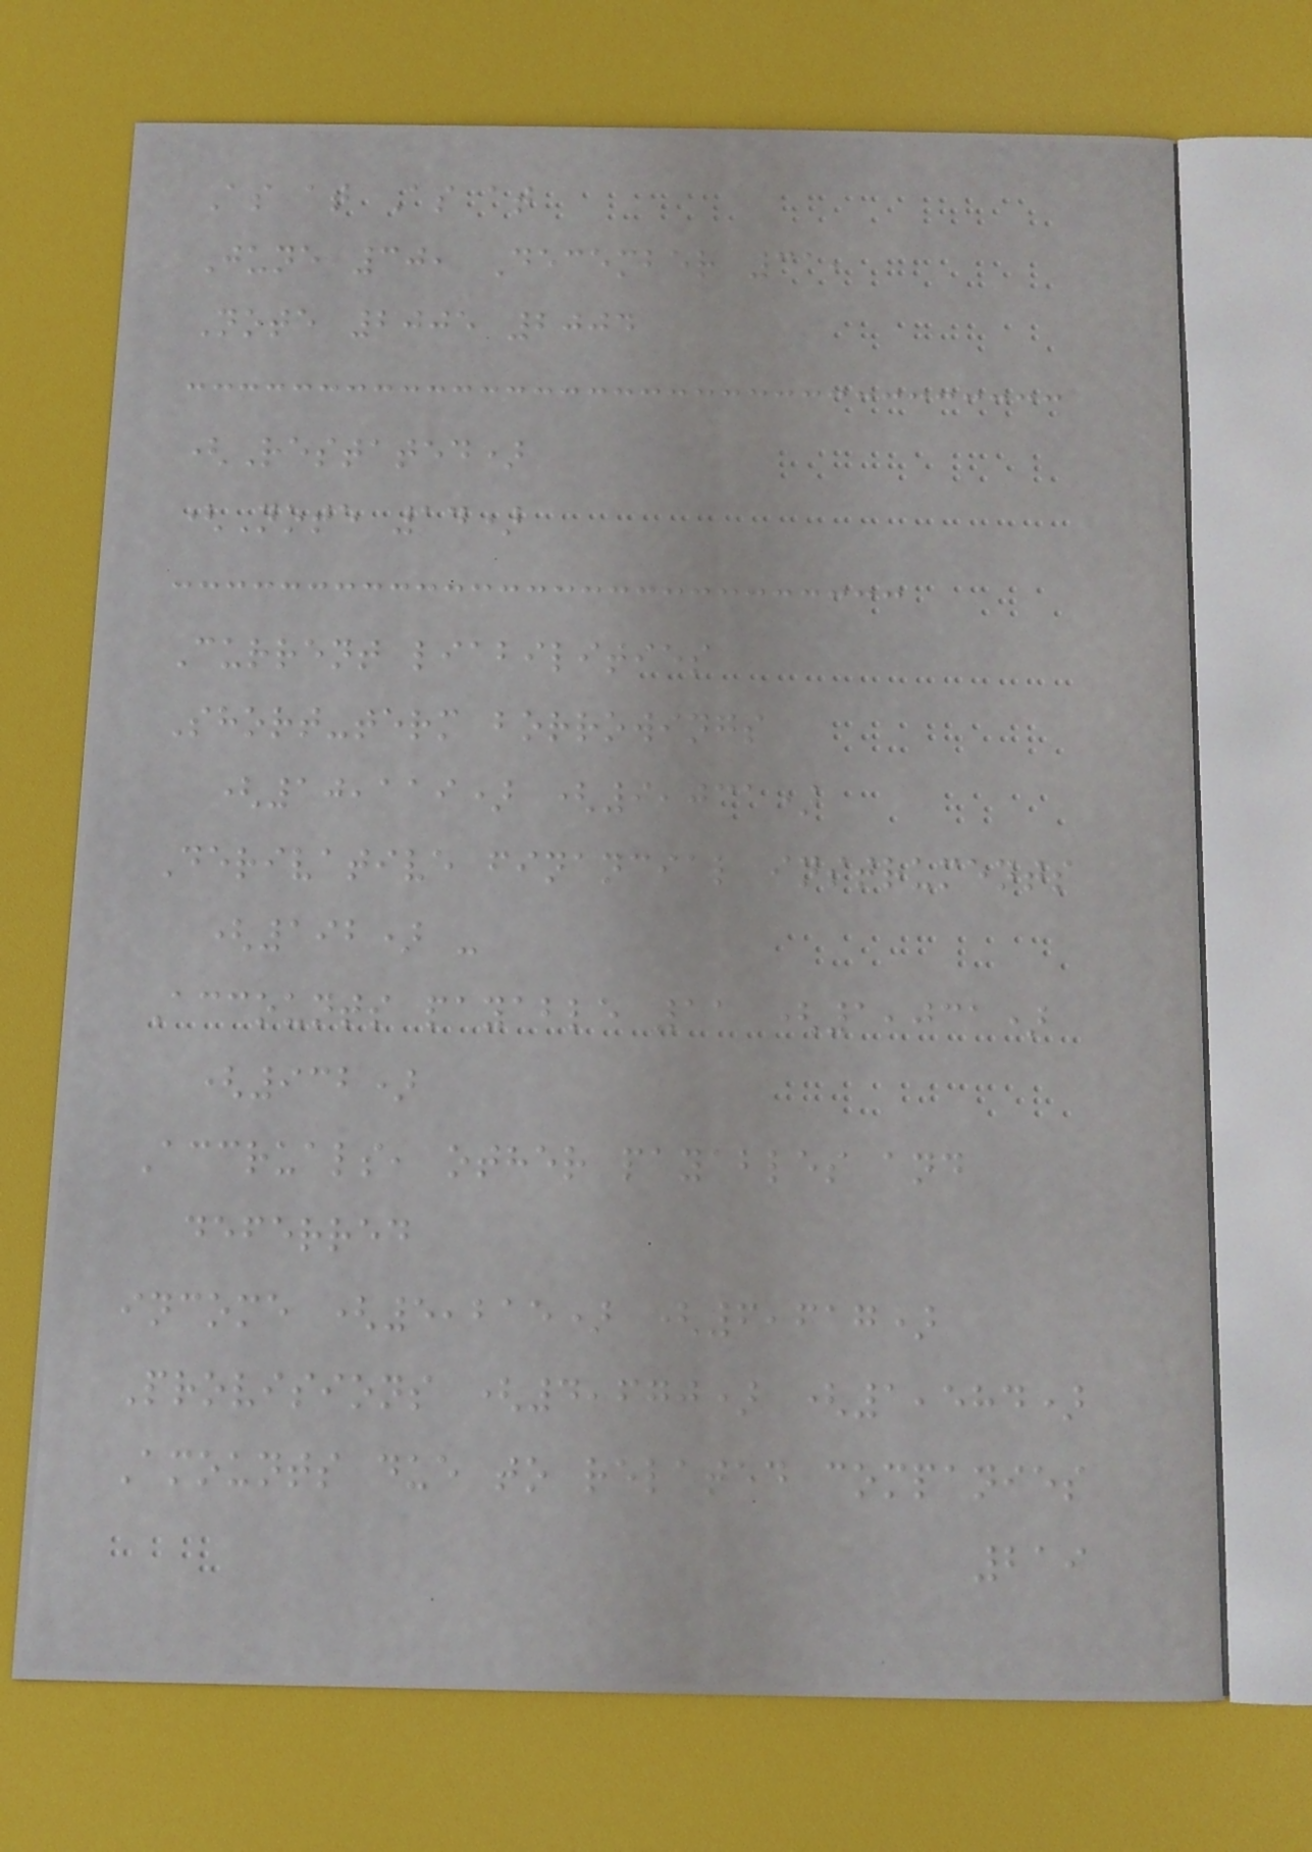As at As at
June 30, December 31,
Note 2005 2004
(Restated)
(Note 14)
Current liabilities
Short-term borrowings
(10,119) (9,031)
Derivative financial instruments
(192) -
Accounts payable 11 (1,031)
(932)
Accruals, other payables and
deferred
income (5,215) (6,617)
Provisions (4,670) (1,584)
Amounts due to related companies
219
